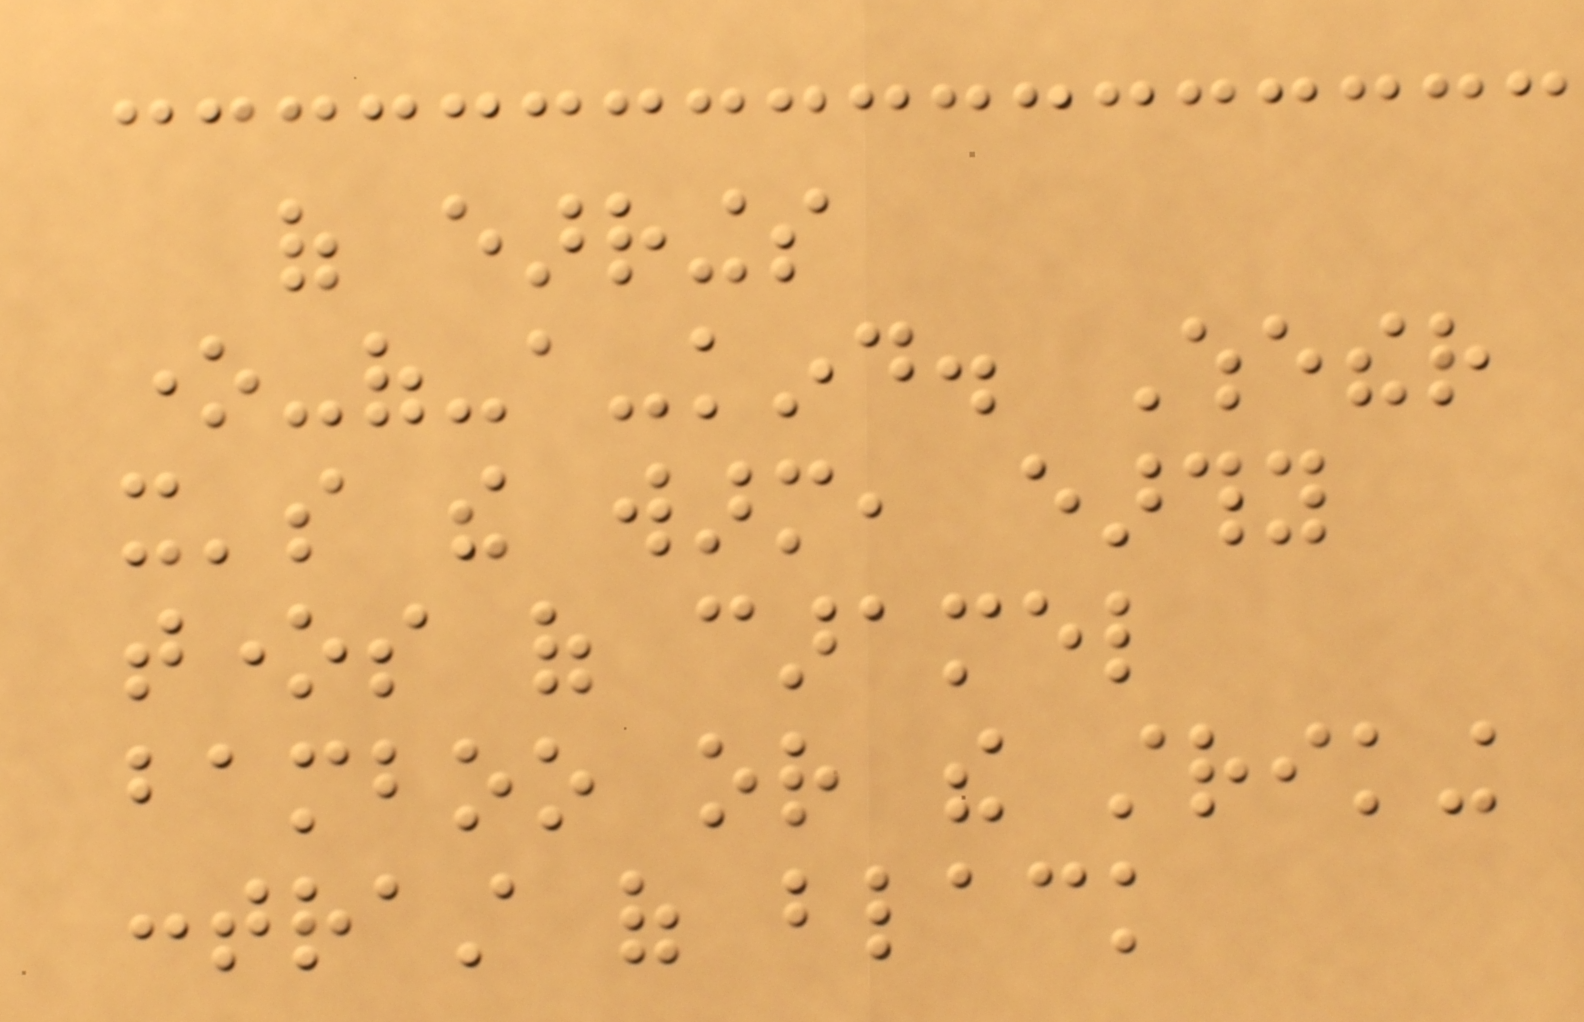of earrings
one-of-a-kind. Whether
it's the warm, earthy
tones of caramel
bamboo or the striking
contrast of black
